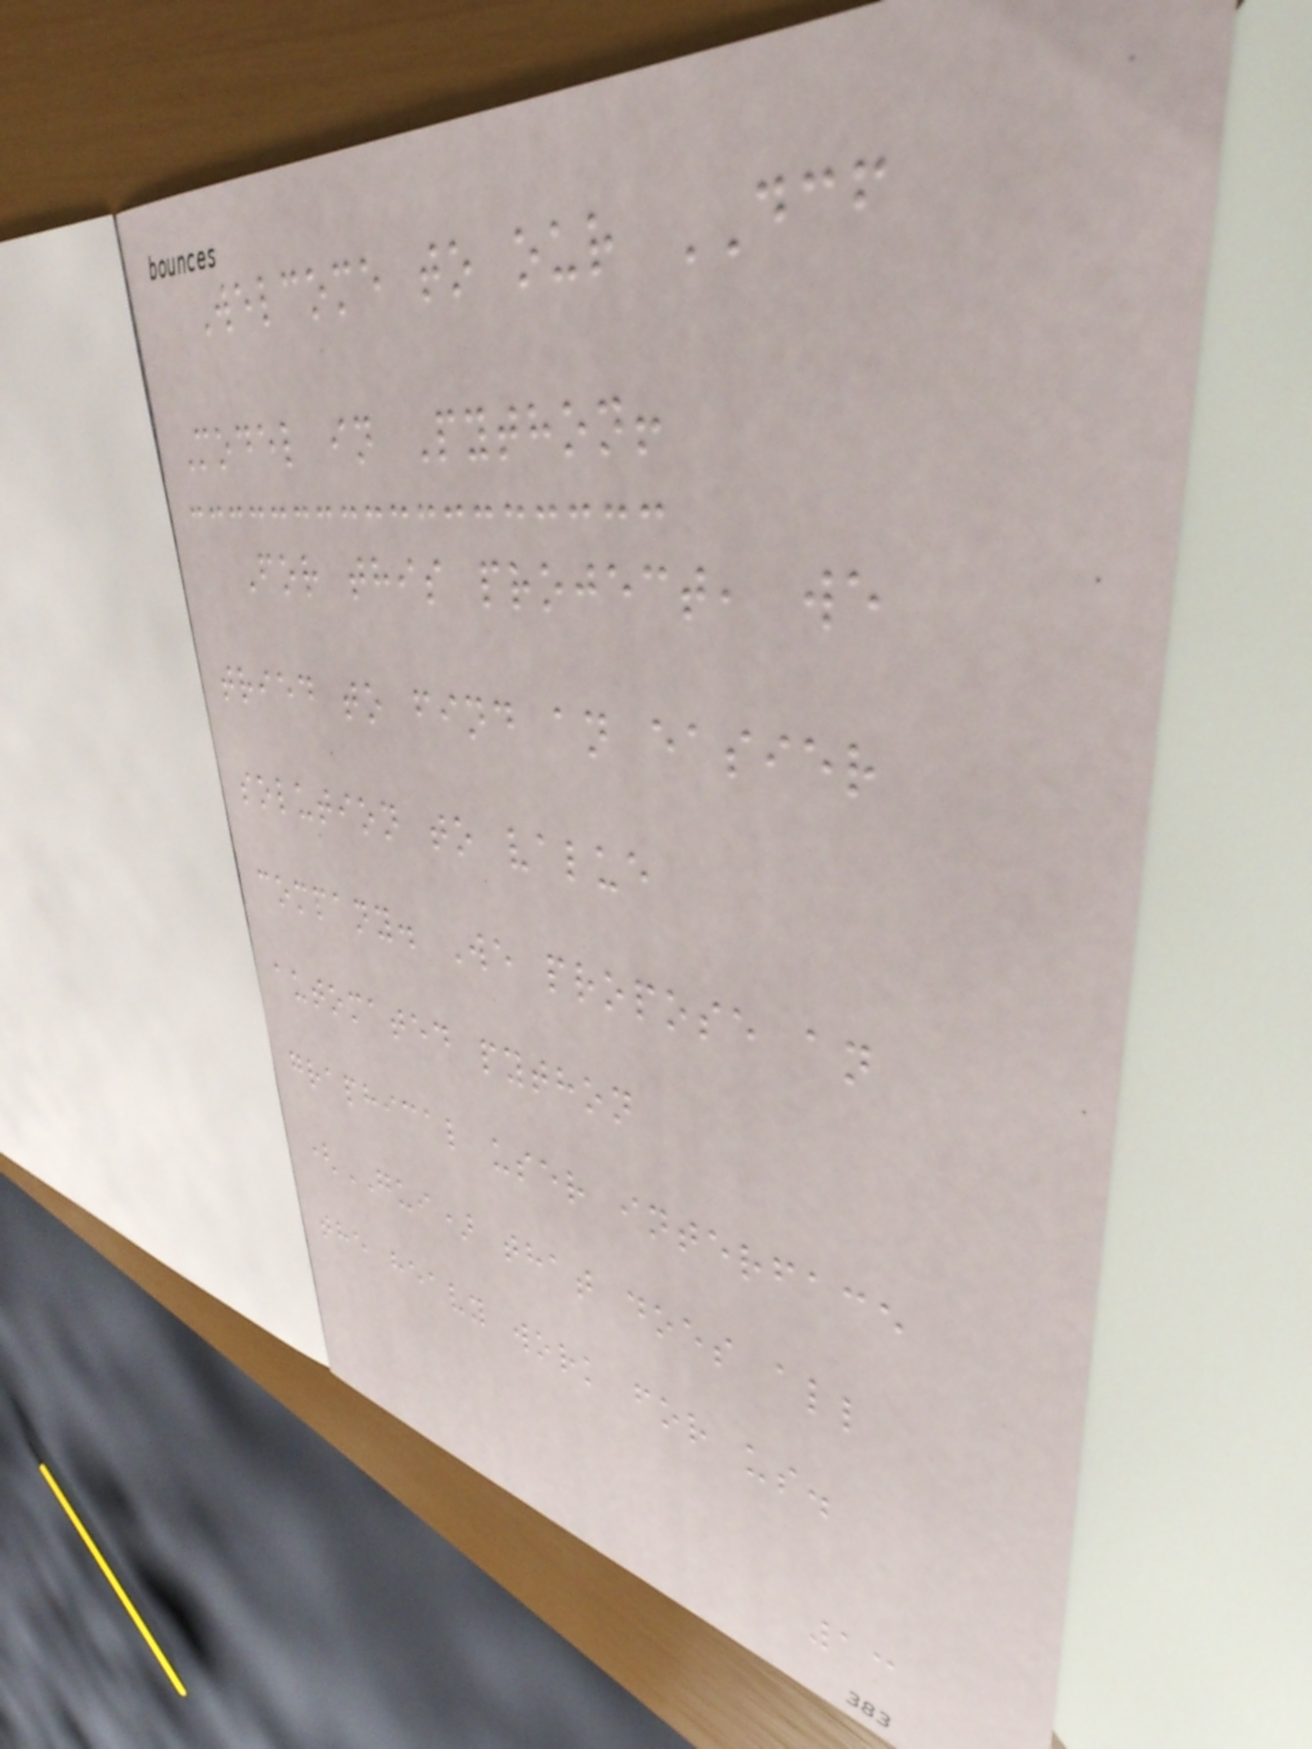Welcome to our DCF
Model in Python!
For this project, we
tried to find an easier
solution to value
company. We propose an
automated python
graphical user interface
(GUI) that does all
the heavy work for us.
13
